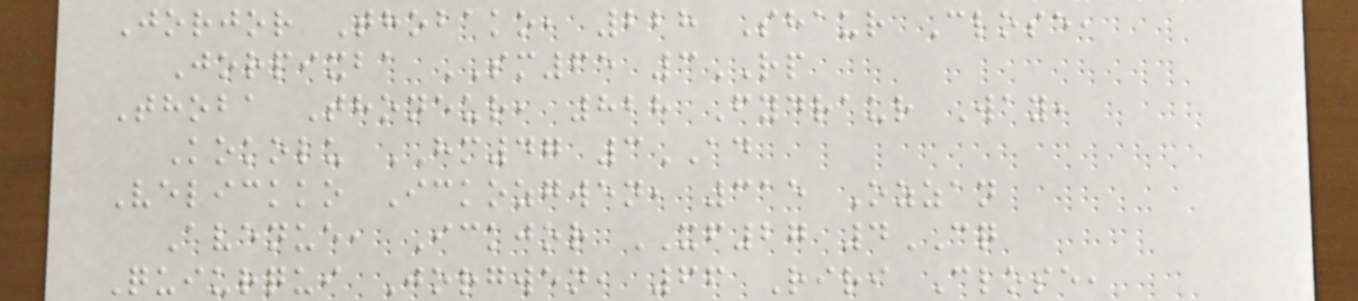Jorjor Thobako, 228 Shaur Close,
Jorpixba SM65 3RP
Thoba Thoneur, 828 Fydraur Way,
Kokolu HM47 3AD
Velickko Ickozgwen, 315 Ozzan
Avenue, Ickjor XF27 4CQ
Quiurqui Jorgwen, 66 Riri Close,
